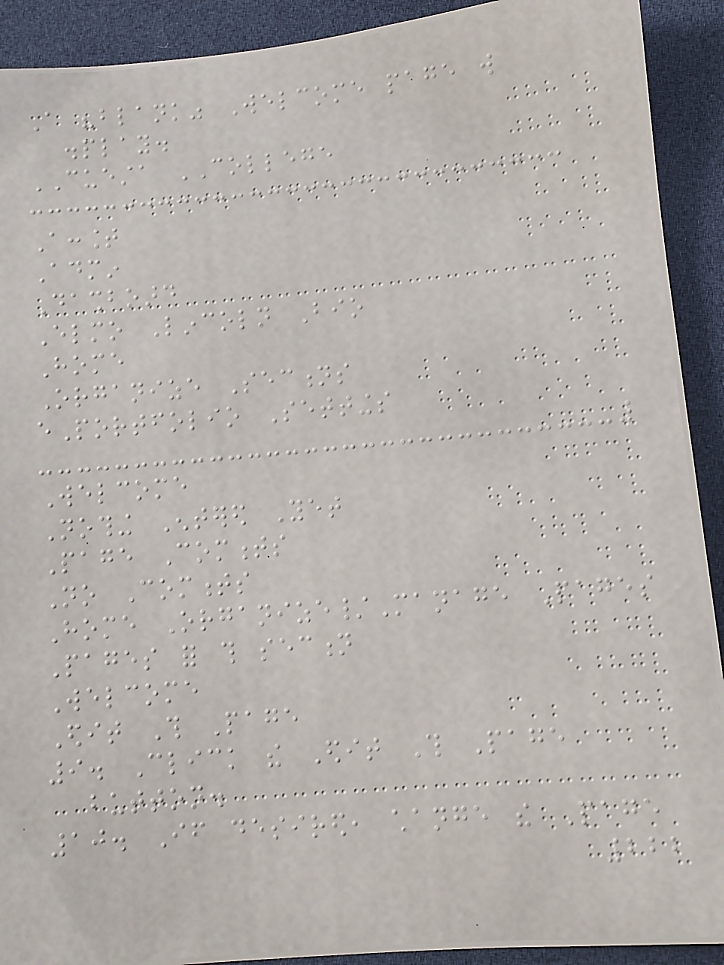A "blank" Welcome page will
display.
CUESTA COLLEGE
Account
Admin
Dashboard
Elmo Lincoln Bio
Home
Organize Sections
ePortfolio Settings
Welcome
Nothing Entered Yet
Page Comments
No Comments
Home Organize/Manage Pages
Pages for this section
Welcome
Edit This Page
9. Click the Edit This Page
button.
10. If desired, change the Page
222
